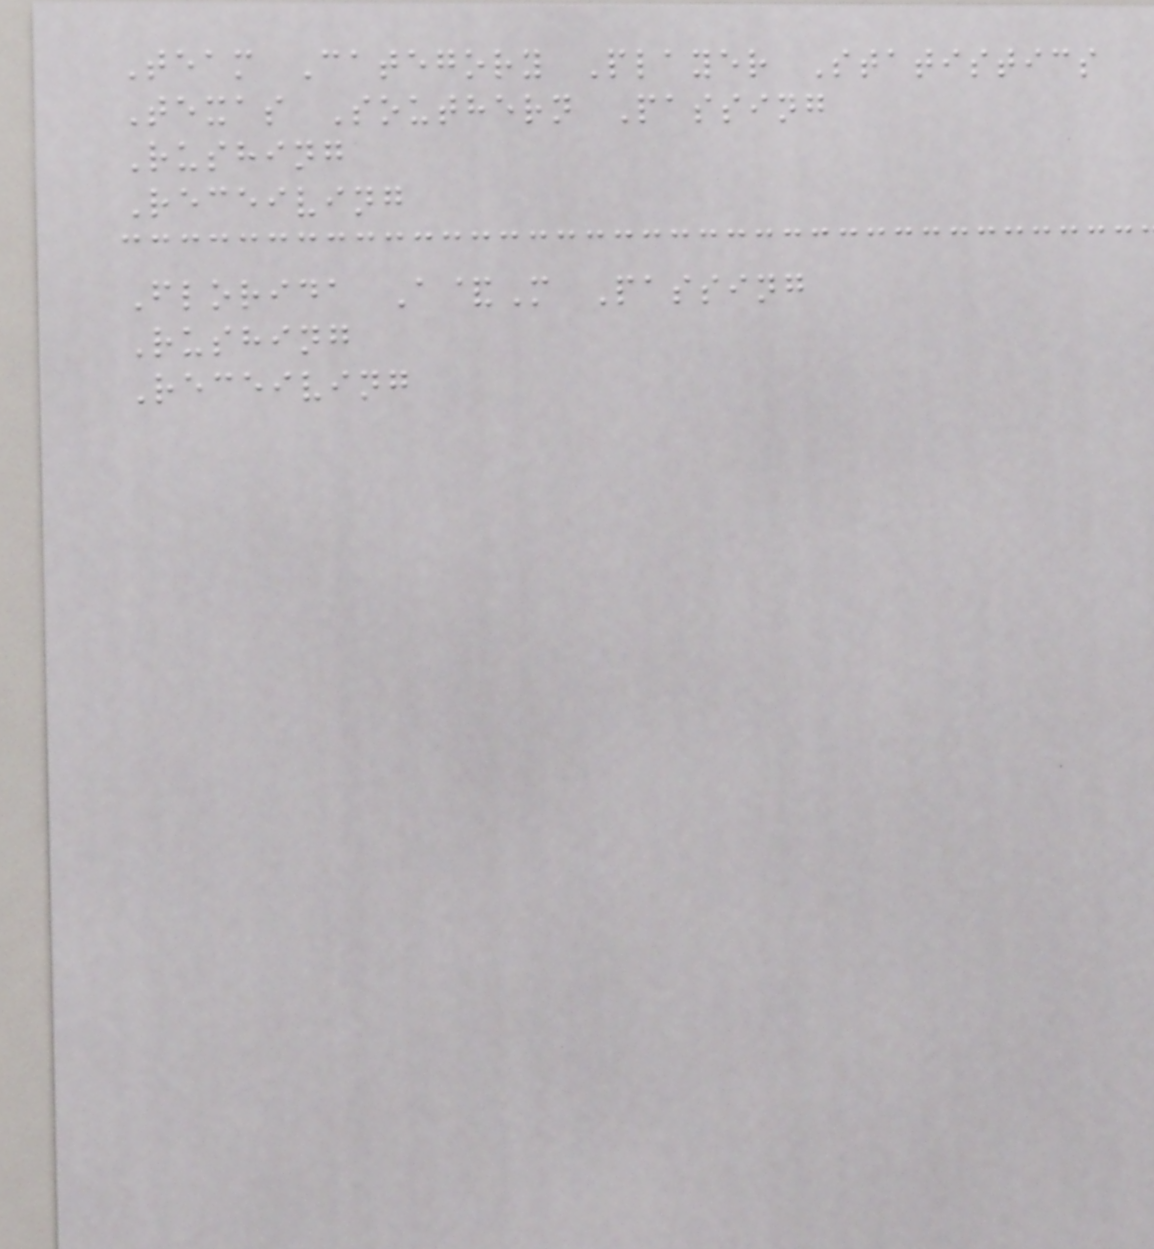Team Category Player Statistics
Texas Southern Passing
Rushing
Receiving
Florida A&M Passing
Rushing
Receiving
